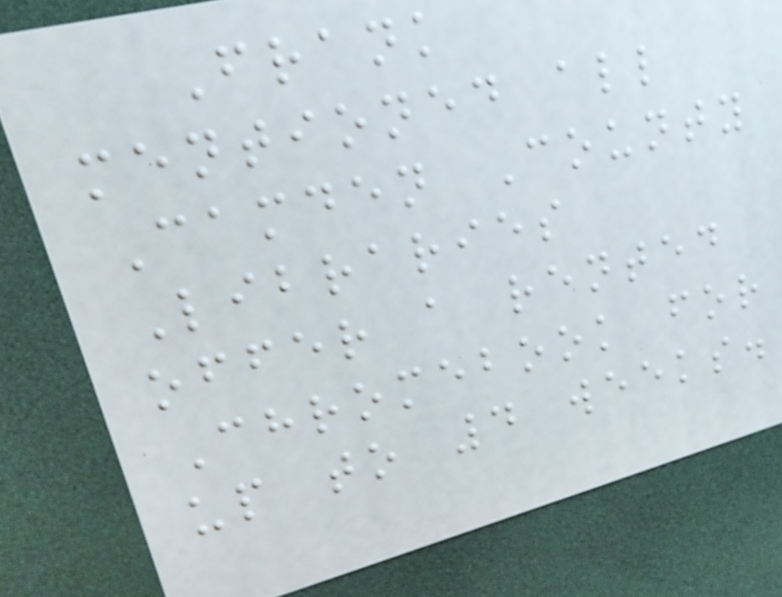Frank
mentioned all
Camden County
Libraries
offer a rented
Chromebook for
up to 4 weeks.
